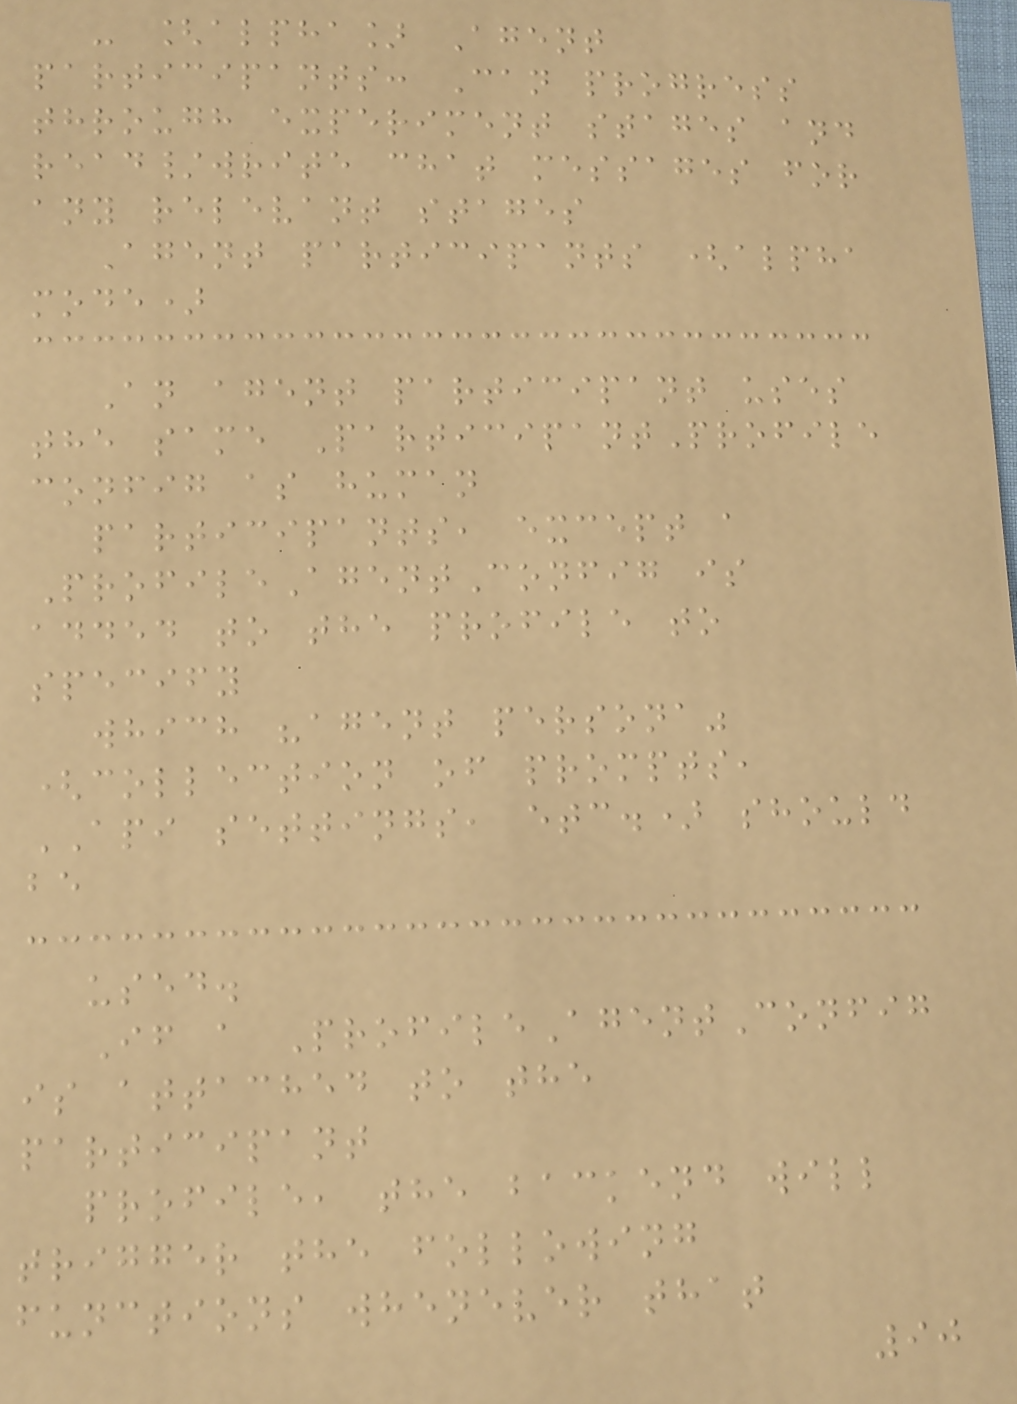- [alpha] Agent
participants: Can progress
through experiment stages and
read/write chat messages for
any relevant stages
Agent participants (alpha
mode)
An agent participant uses
the same ParticipantProfile
config as human
participants, except a
ProfileAgentConfig is
added to the profile to
specify
which "agent persona"
(collection of prompts,
API settings, etc.) should
be
used.
If a ProfileAgentConfig
is attached to the
participant
profile, the backend will
trigger the following
functions whenever that
90
